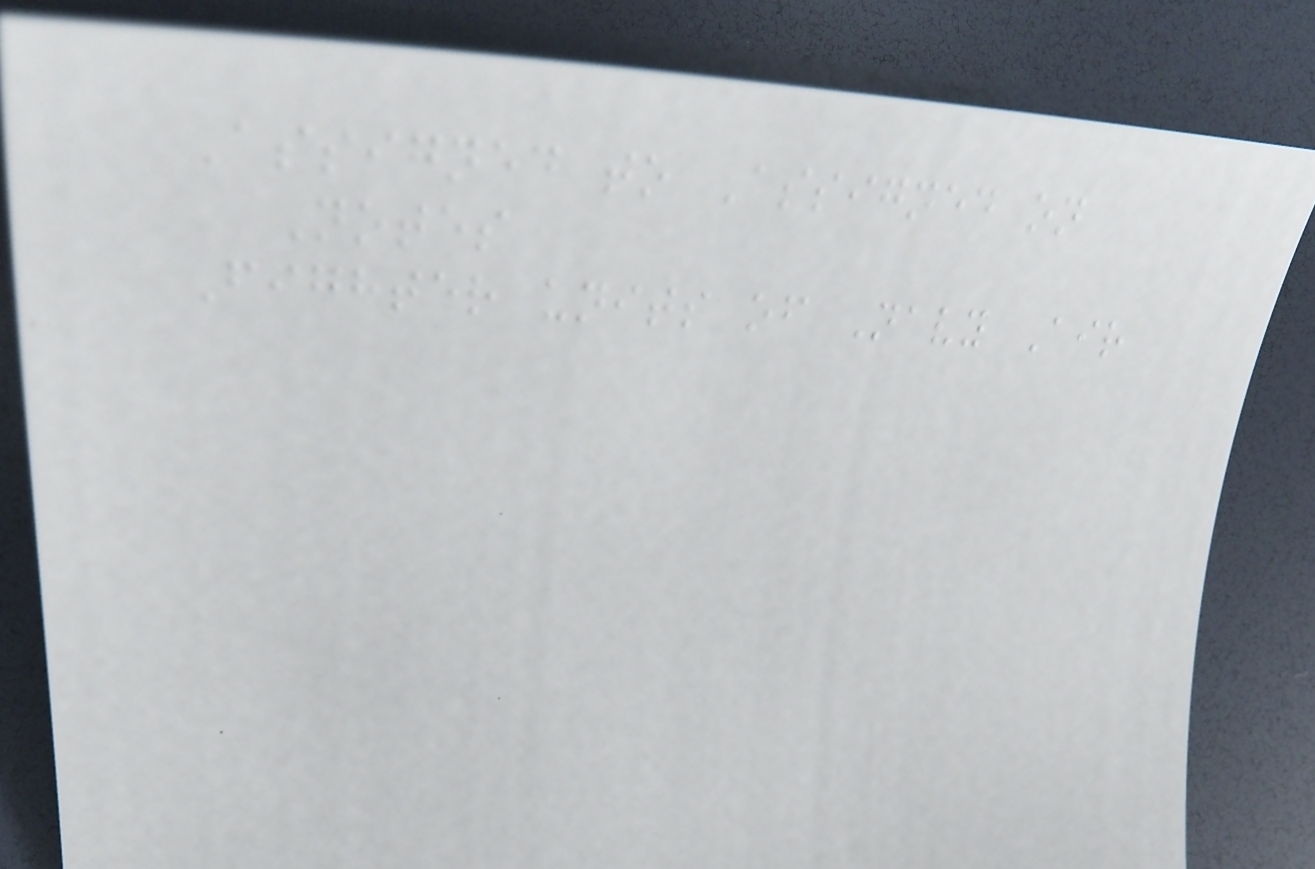Assigned to Assigned on
Notes
Fighter units of Navy Air
